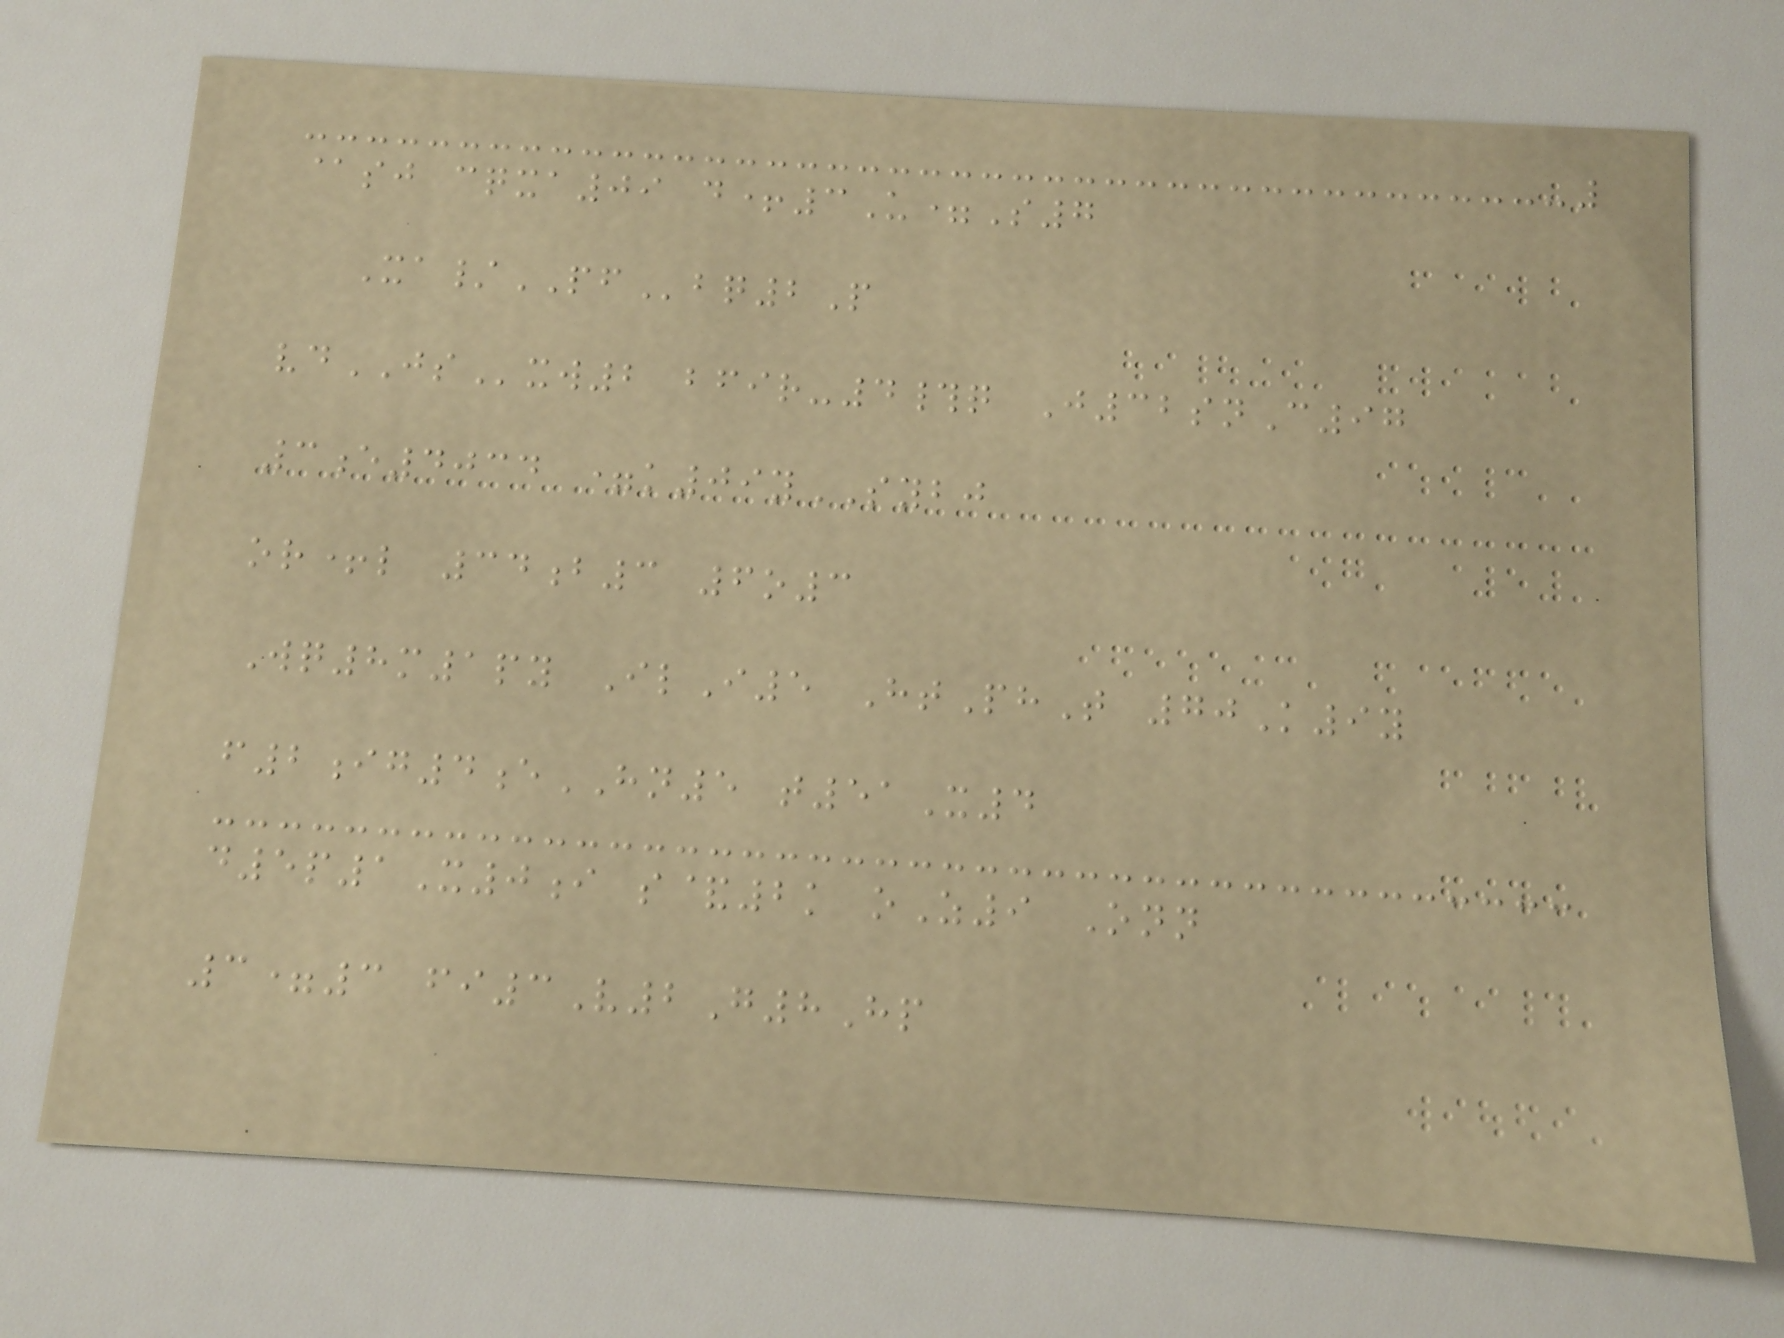@sj cqxa09 d+3U=S7
Xa/PFbq2P
vdJSxw2 bfir-4#q J32snC97
3e4034 =k09ySYBJ
or+l 34b3 6o3
Wq8m1py IlI5 HtPhT 70K9y
f2ig4eHN5 t51X4
d5p1X0i s&2k oZ9 Onn
3=3 fi3V2G8Hp
